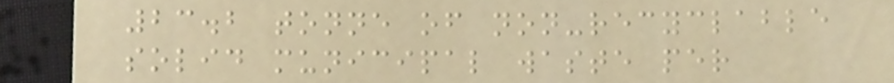23.2 tonne of non-recyclable
solid municipal waste per
